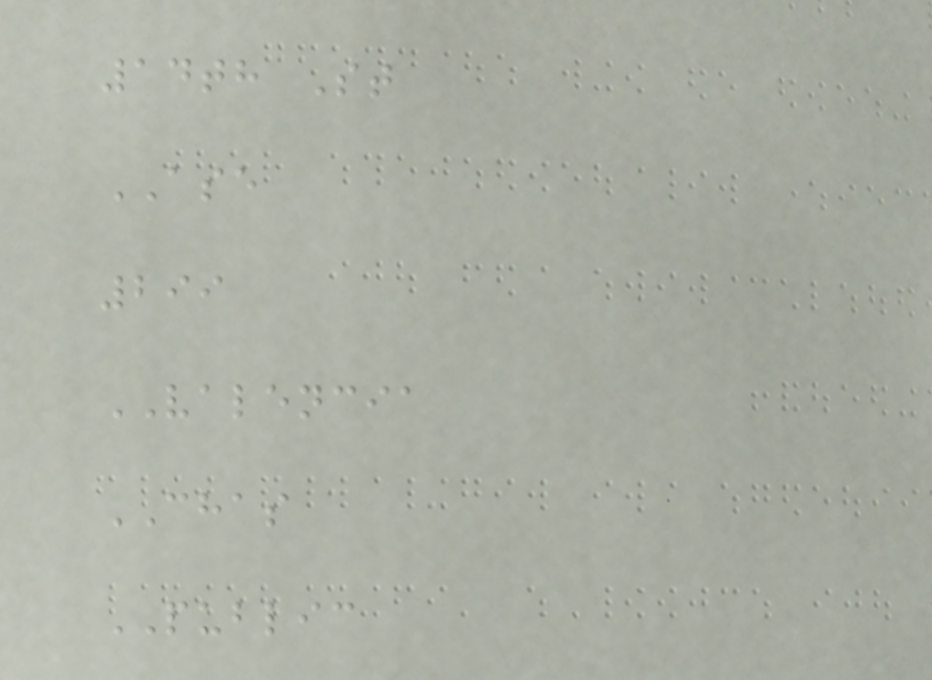14th St
ASE
299
VALENCIA
CHAS
PUBLIC
